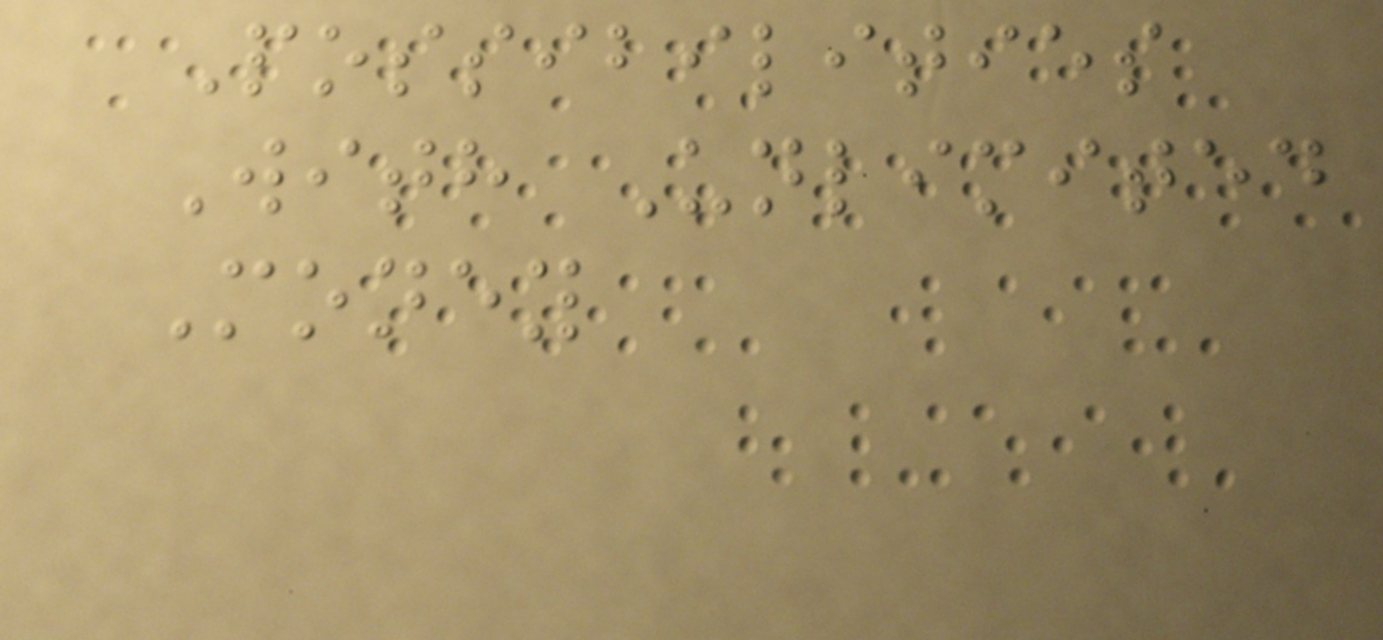Possibilities
With Unlimited
Money
